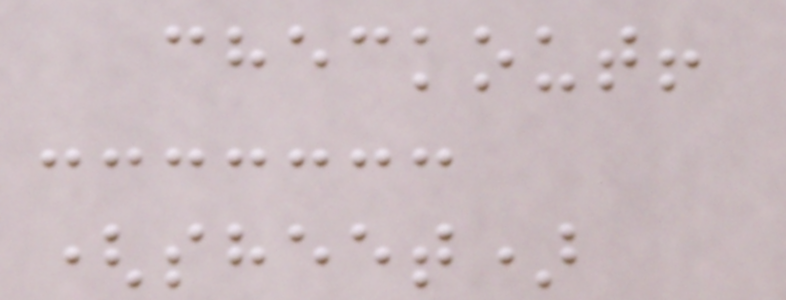checkout!
(sheet)
